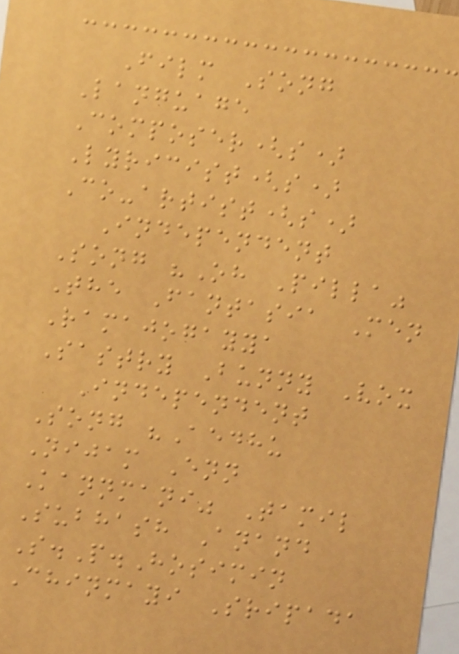Film Song
Language
Composer(s)
Lyricist(s)
Co-artist(s)
Independent
Song "Oh Pilla"
The Fantasia Men
Ramajogayya
Sastry Bunny Vox
Independent
Song "Aedhu
Nijam Enn
Kannmani" Tamil
Subhash Anand
S.P.Hosimin
Chinmayi Sripada
